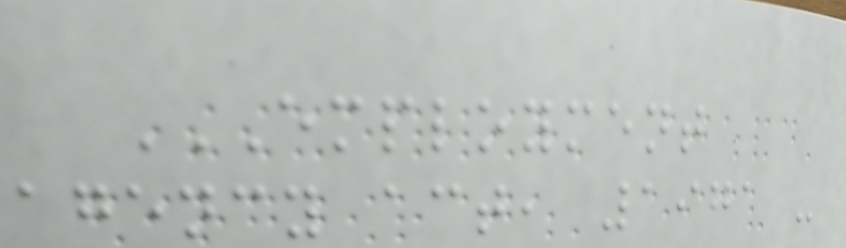EMPLOYMENT
AGENCY ACT, 1971 -
